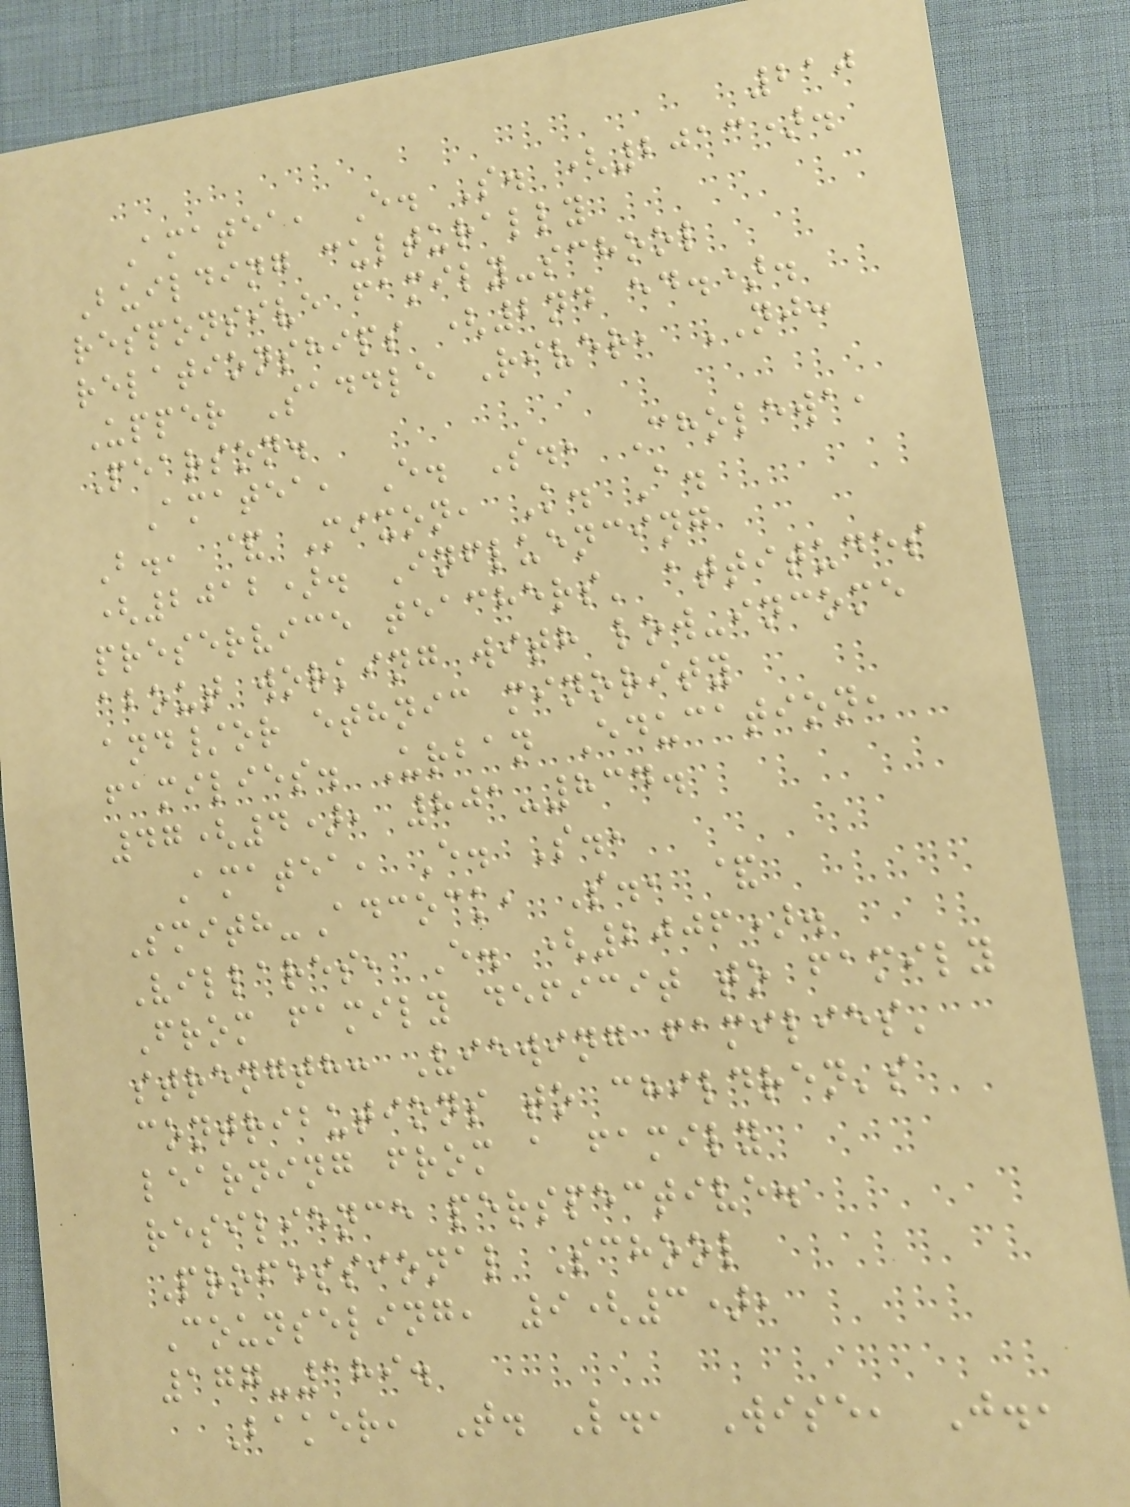210
Amatea, E. S. (2013).
Building culturally
responsive family-school
relationships (2nd ed.).
Upper Saddle River, NJ:
Pearson.
Amatea, E. S., Cholewa,
B., & Mixon, K. A.
(2012). Influencing
preservice teachers' attitudes
about working with low-income
and/or ethnic minority
families. Urban Education,
47(4), 801-834.
Amatea, E. S.,
Smith-Adcock, S., &
Villares, E. (2006).
From family deficit to family
strength: Viewing families'
contributions to children's
learning from a family
resilience perspective.
Professional School
Counseling, 9(3),
177-189.
Baker, T. L., Wise, J.,
